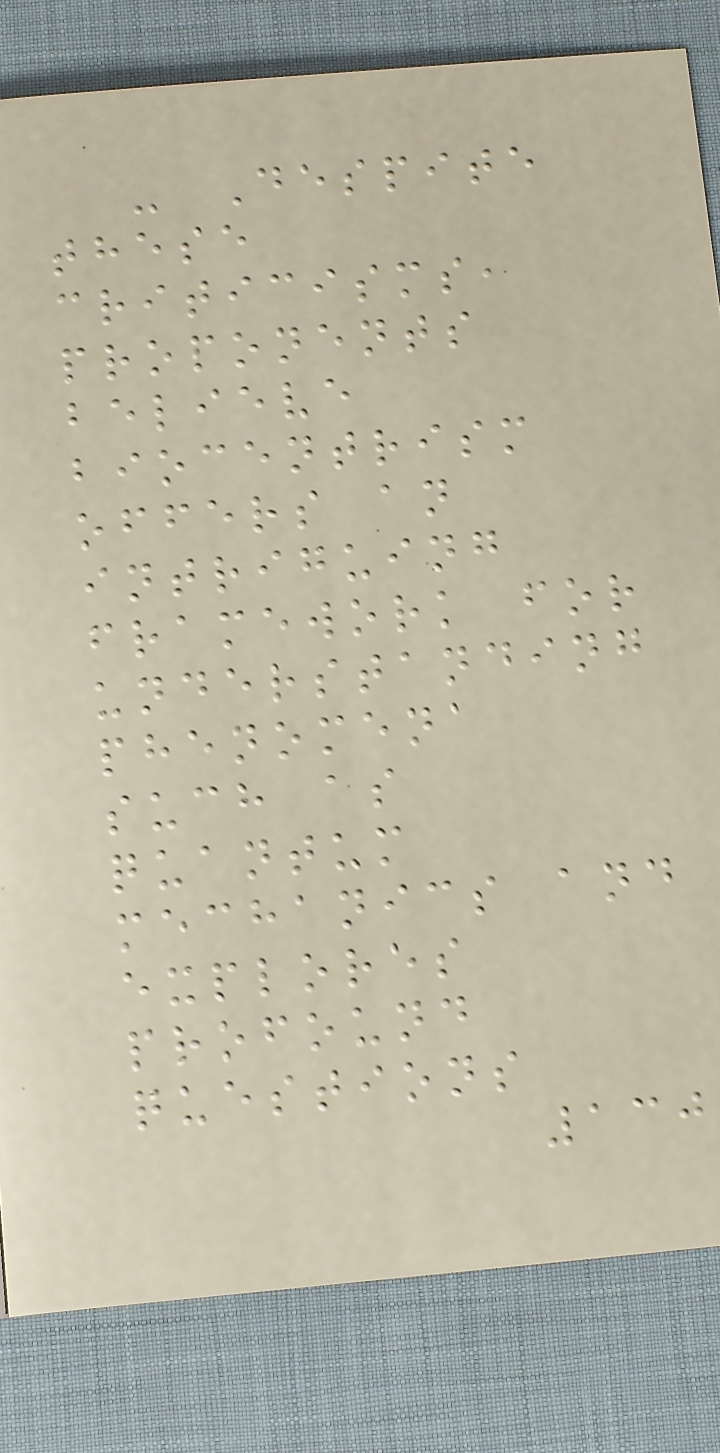- Despite
these
criticisms,
proponents
believe
biocentrism
offers an
intriguing
framework for
understanding
phenomena
such as
quantum
mechanics and
explores
profound
questions
130
